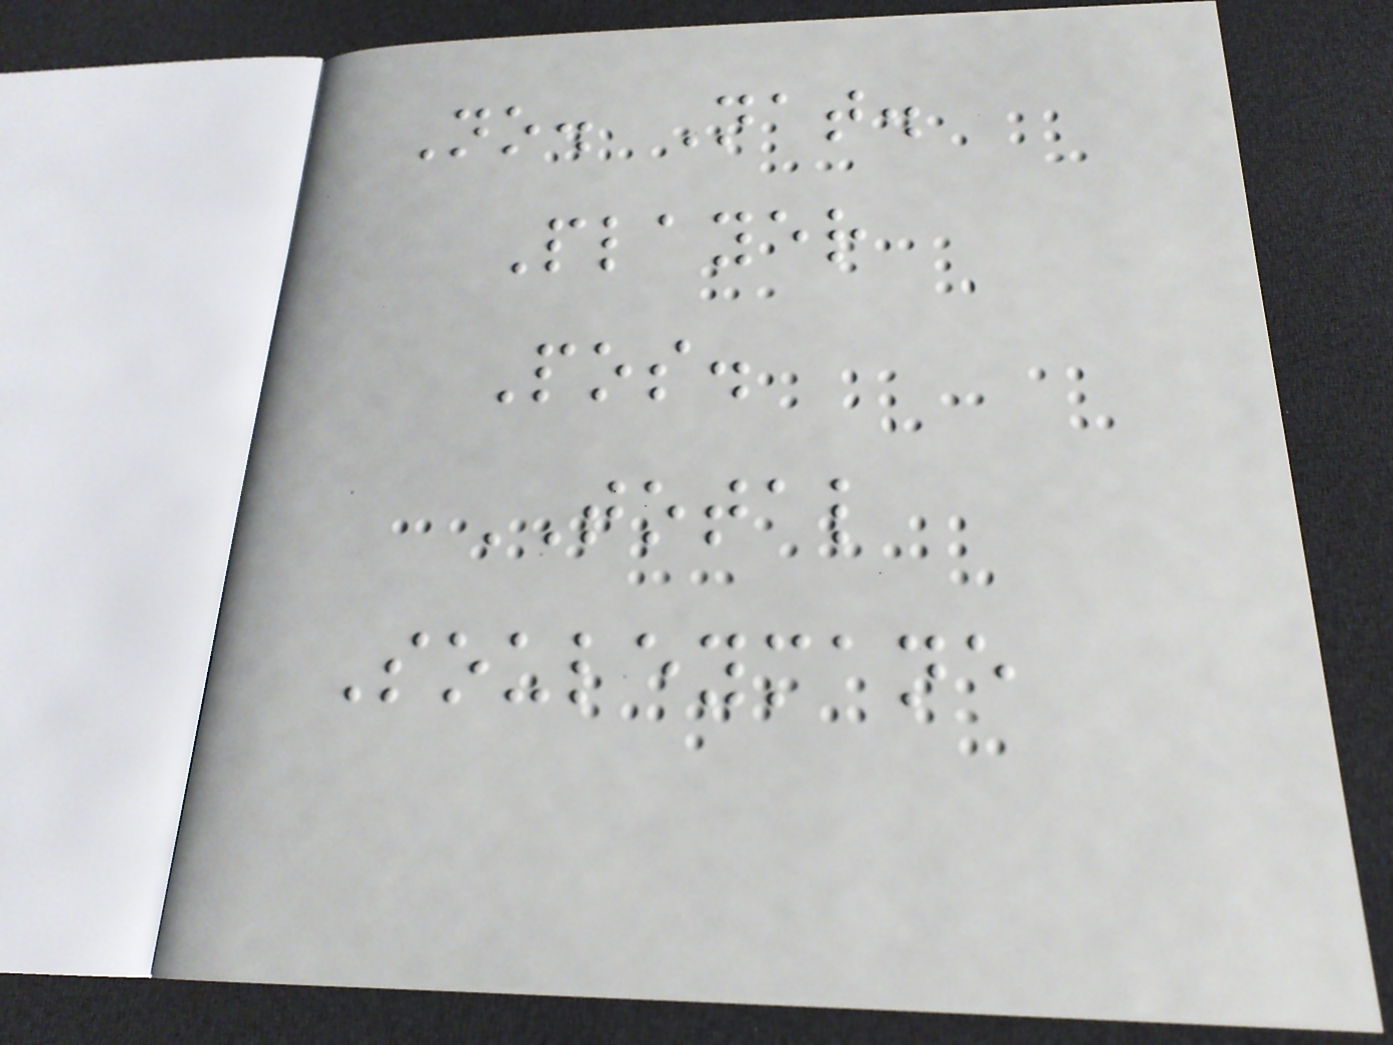No. Nat.
Player
Pos.
TOTAL
Souleymane
